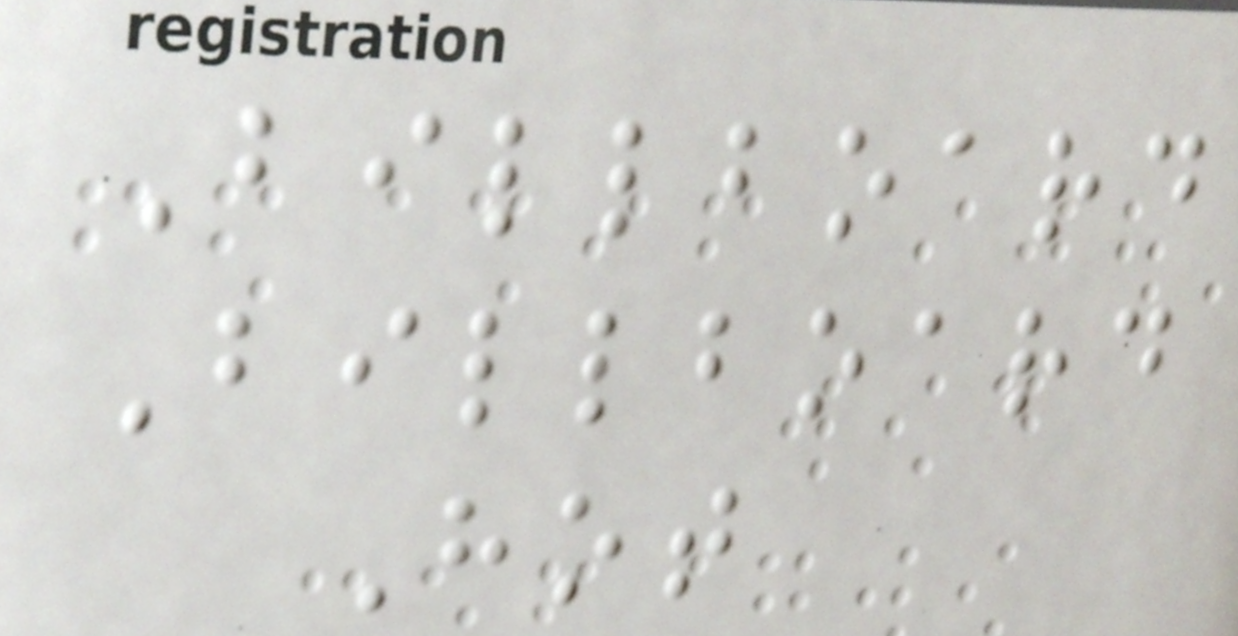Billboard
Billboard
Hot
